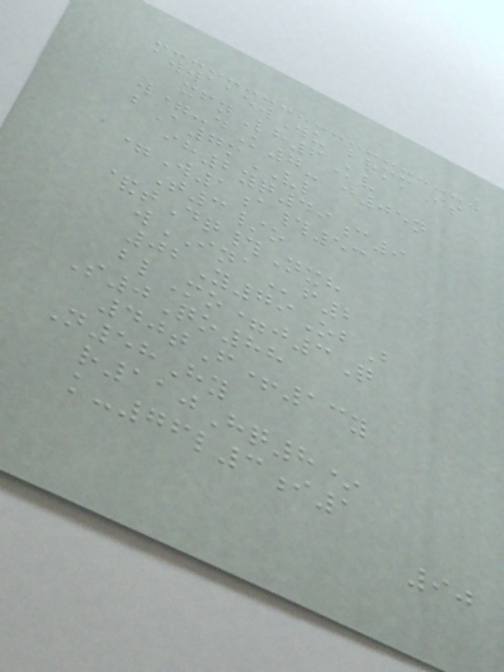awwaaewWu brmmIs
xfnLh6Kv
w=-dK7- j05n
bA7mVL
ih2yq49c9
=W1a#53
T3/o
&tDq#Nxh
wINAf2
02Y79ObB
blMo=j3Q
S0Qo88
40tF+13y
N58Hy
r110Hq8*
k-76l3i1
90
